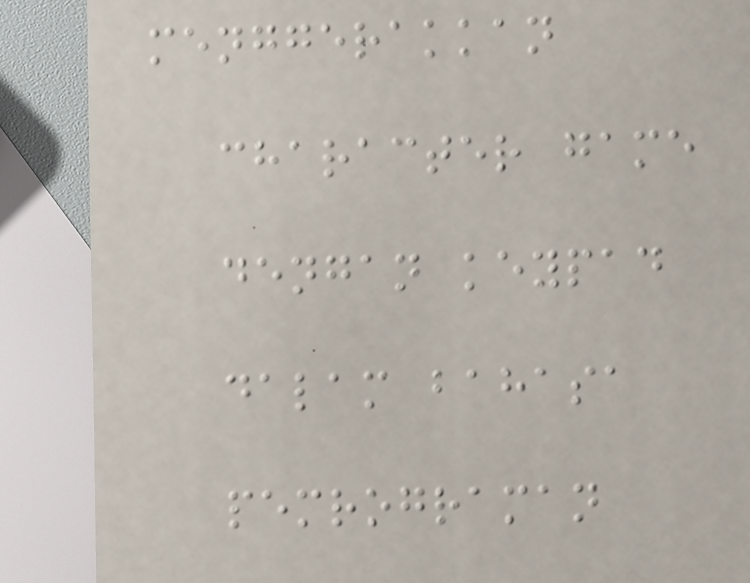menggerakkan
character game
dengan keypad
dalam bahasa
pemrograman
